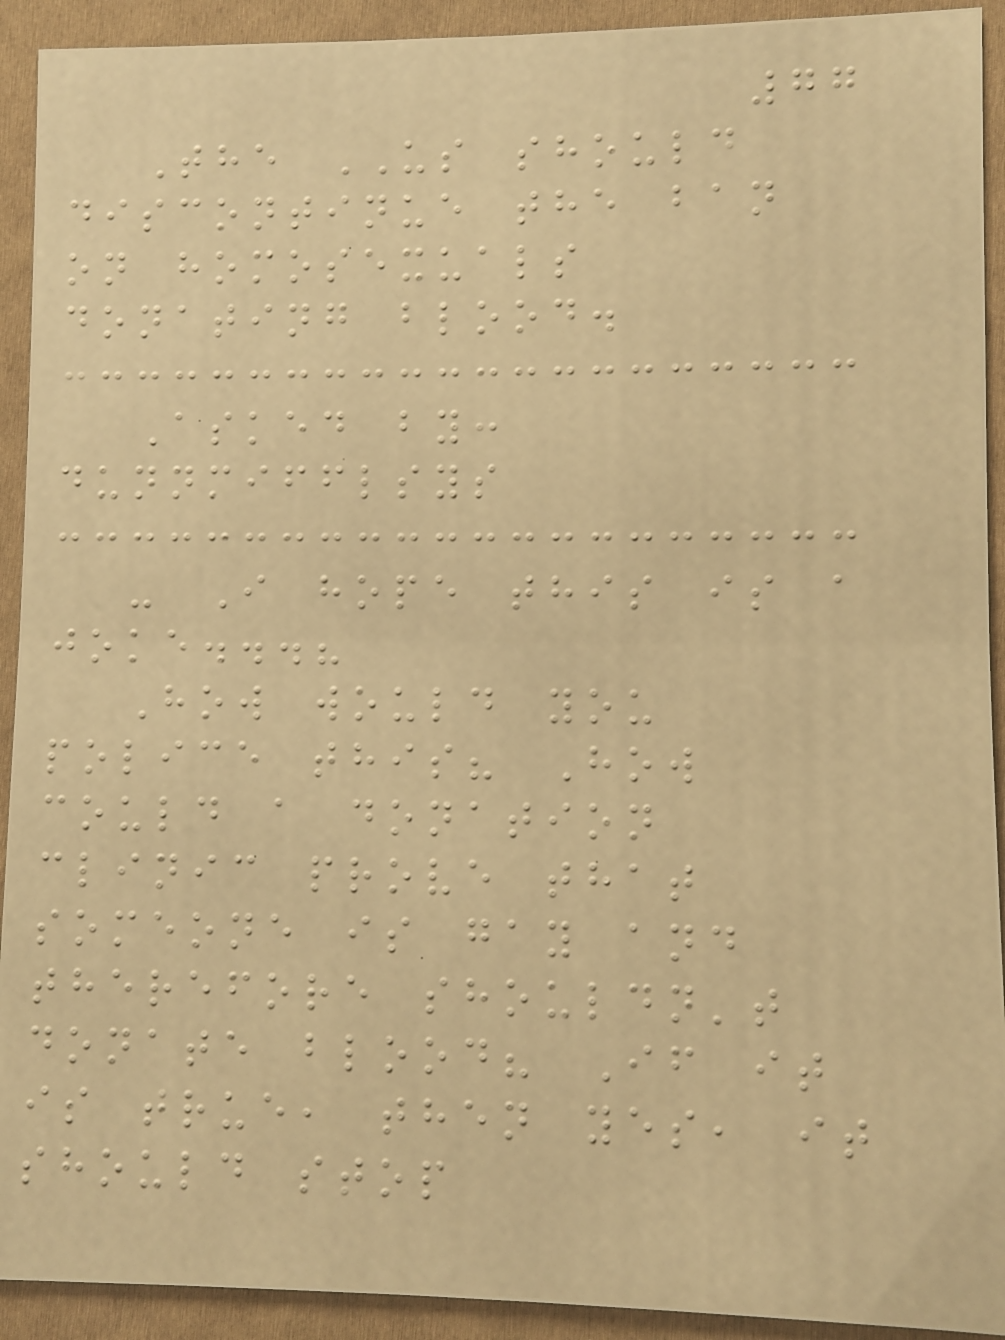77
The US should
discontinue the ban
on homosexuals
donating blood.
Asked by:
dunnmifflsys
- I hope this is a
joke...?
How would you
police this? How
could a donation
clinic prove that
someone is gay and
therefore shouldn't
donate blood? If it
is true, then yes, it
should stop
